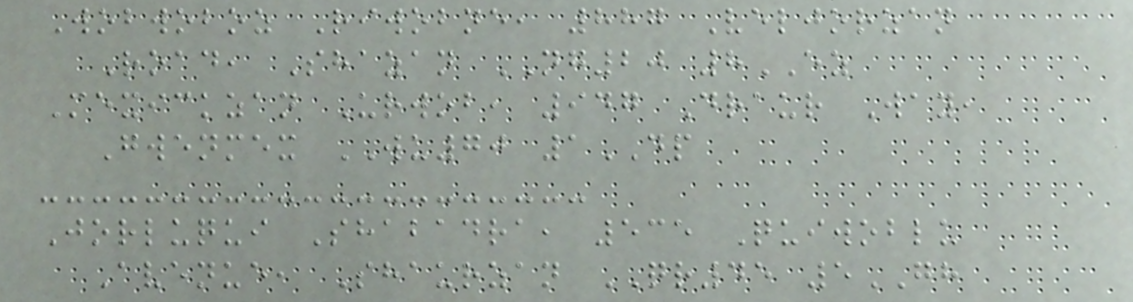Wobwoboz Riwobne, 887 Veljorzan
Road, Shazan NG20 8EZ
Mexickzan Urwob, 947 Draur Way,
Gwenmex WU70 1DP
Jorluqui Shabadra, 535 Quiwoblu
Avenue, Shaurzan QR45 5GH
